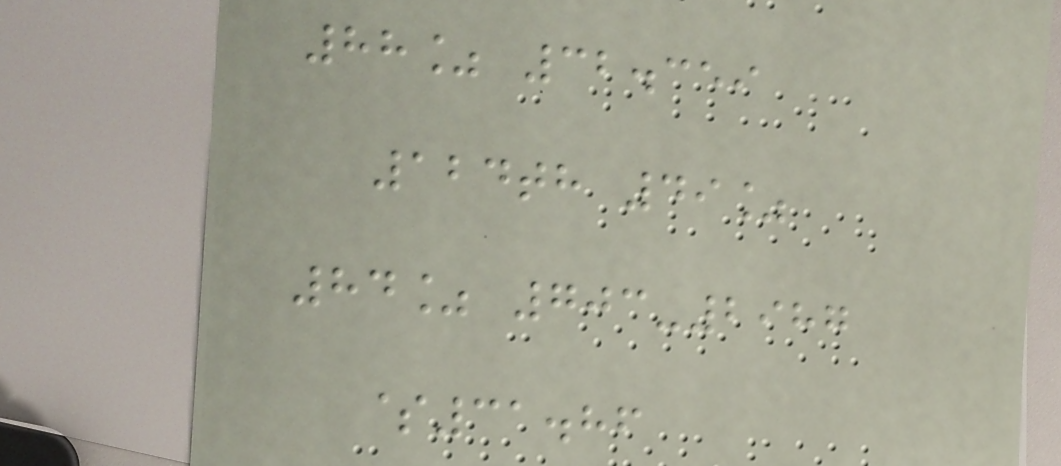88% 32.359
124th 49%
84% 703-2987
$31.86
